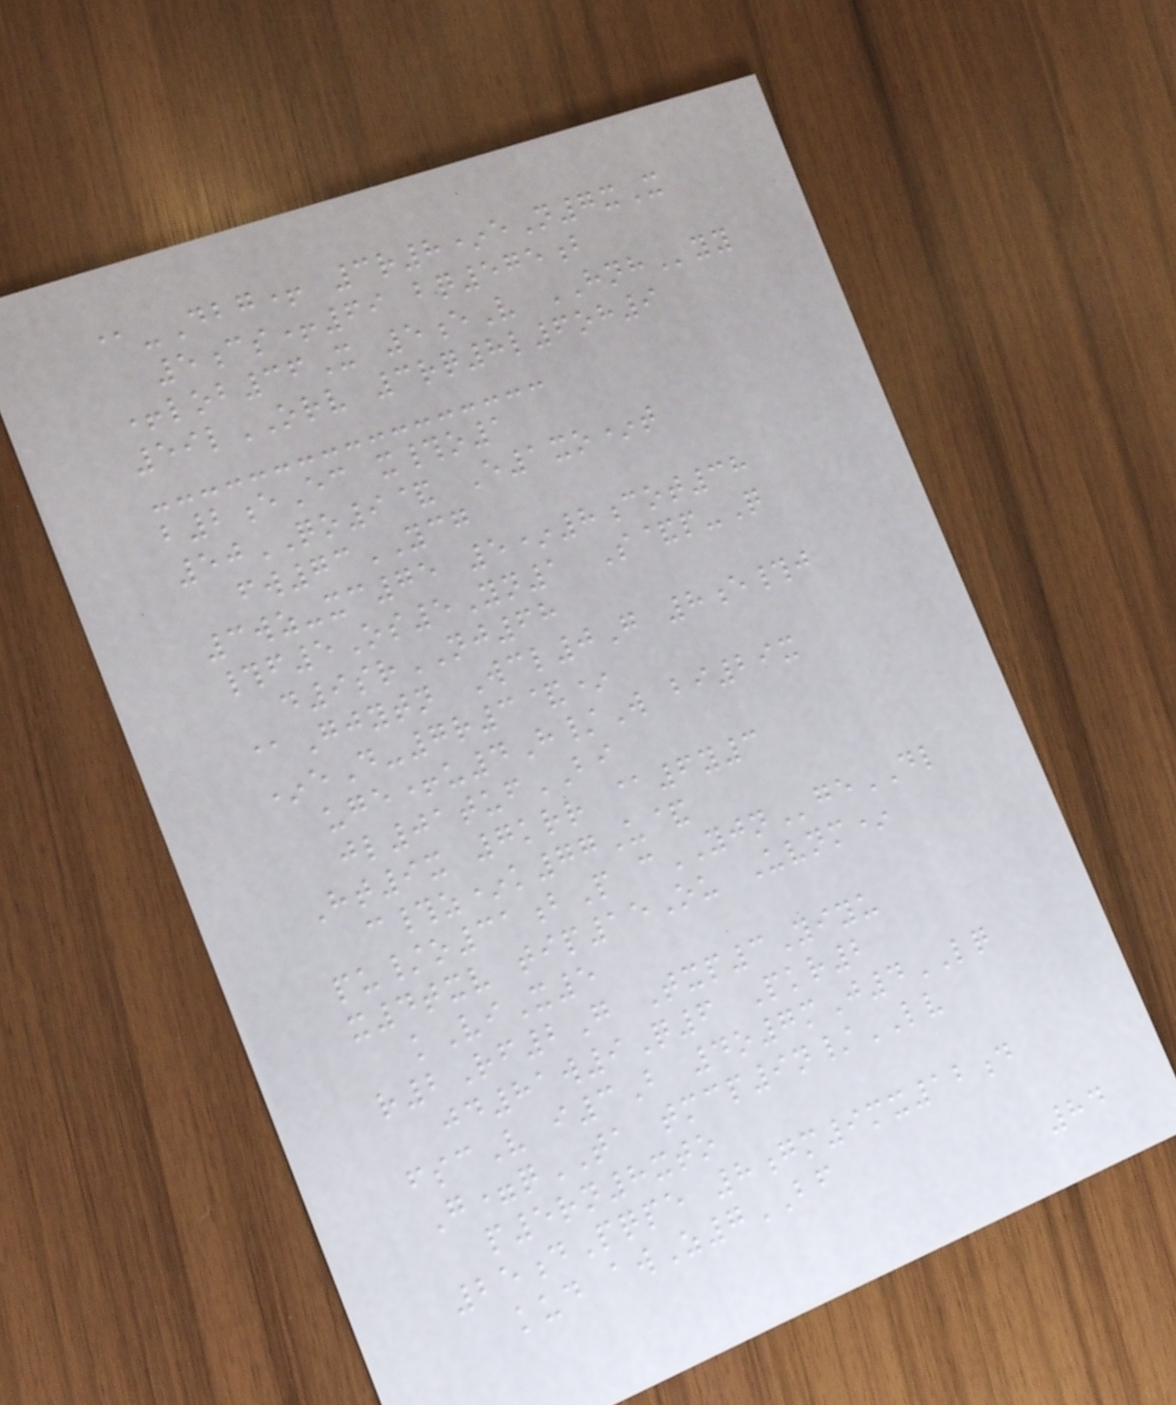@-Dbg+ 3r8*eN7xX
5cs+69 bq575b
+lob36X 5eV HNHyy
59lORV 3rq8l6oh9
b2eEc x#o1
50QO9& E1xo*t
fw73YCG
3wz-xc75 5*8cot38
#f5Os5Yn1 S&p-Q
d9srNJ68
@Gjytn Wcl0G 8e#j
*eD-7r3&*
uge+u4H/W bi29x
jl01tufBI
Ht9x 7krr @6y3
c#z*k77U&
pu/o31bP cYJNgeDL
x4txv tip15Ou Uvnm*
kViX5
r2Rf2G Txp3Yiyu
jd81w9Q6 Pkr2
fscV i3B 4o7mJ4LQ
G=qTA tmcp9n/LV
p5rn8xto
25dPqpe 8gm9mx12d
kud awZ7BF
84
